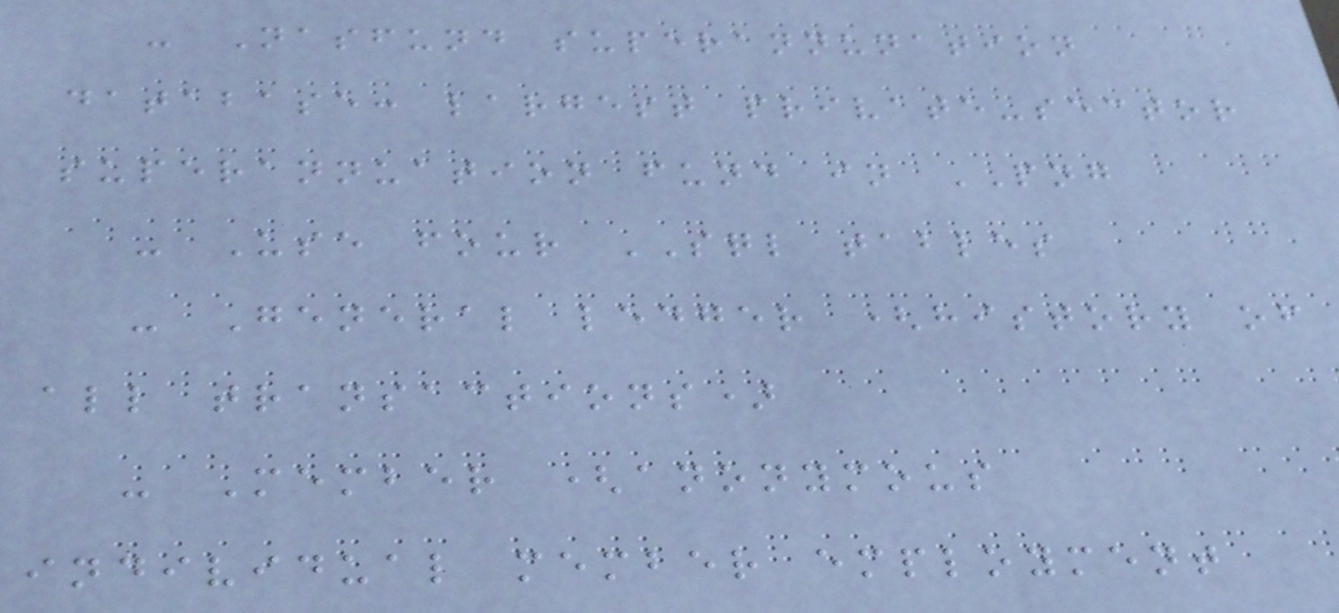- Nasfund superannunation
database: largest private-sector
superannuation fund in PNG
- Use four SQL tables
- General ledger (history of
all transactions)
- Member (anonymous
individual member employment
